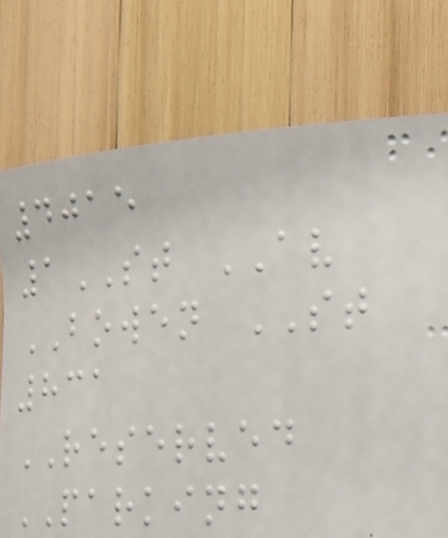4015
1ST AV
BOWEN ST
831
RESERVED
PARKING
